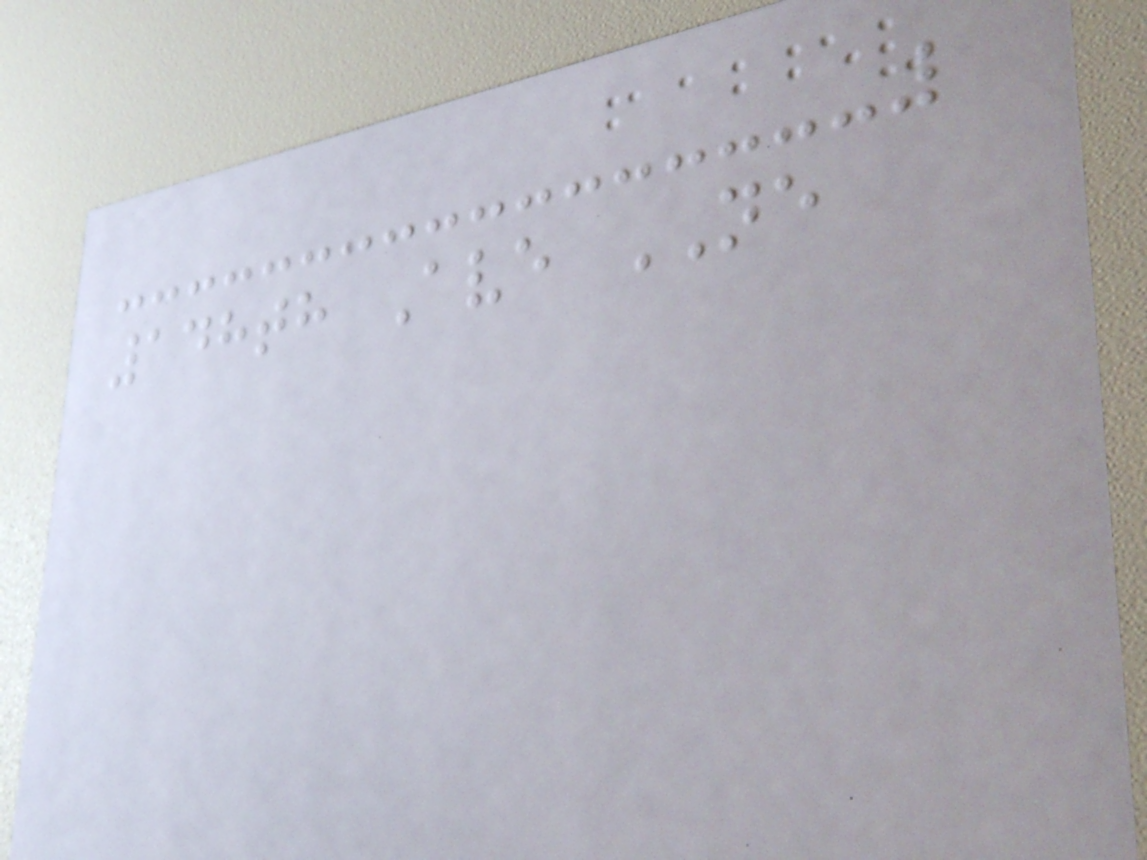148th Ave NE
